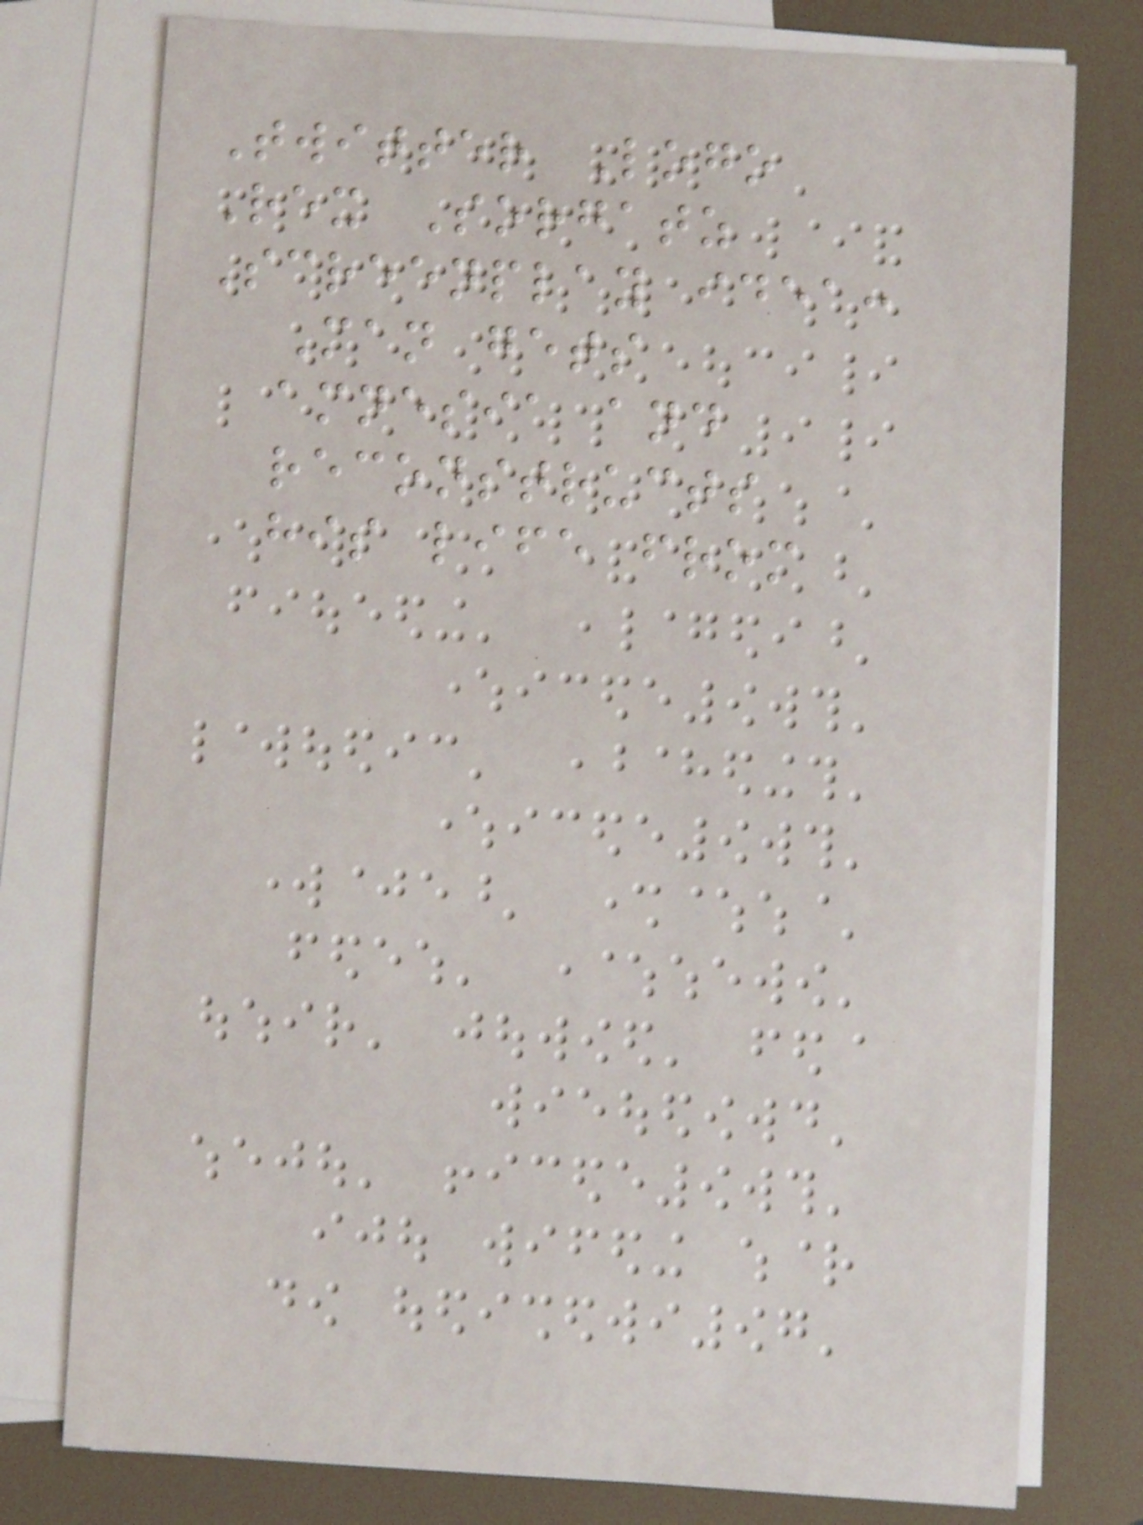Twitter Logo
Rex Sorgatz
Screenplay idea:
Man gets
amnesia and
reconstructs
his life from
